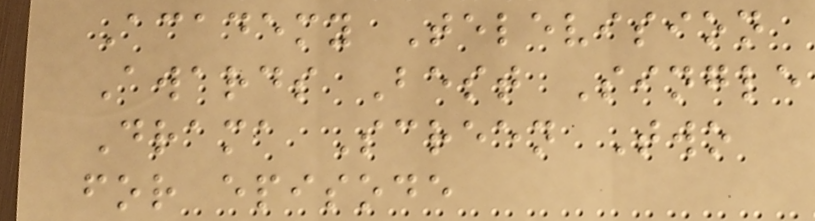Academy Television
Awards Best Single
Drama Screen Two
for episode
